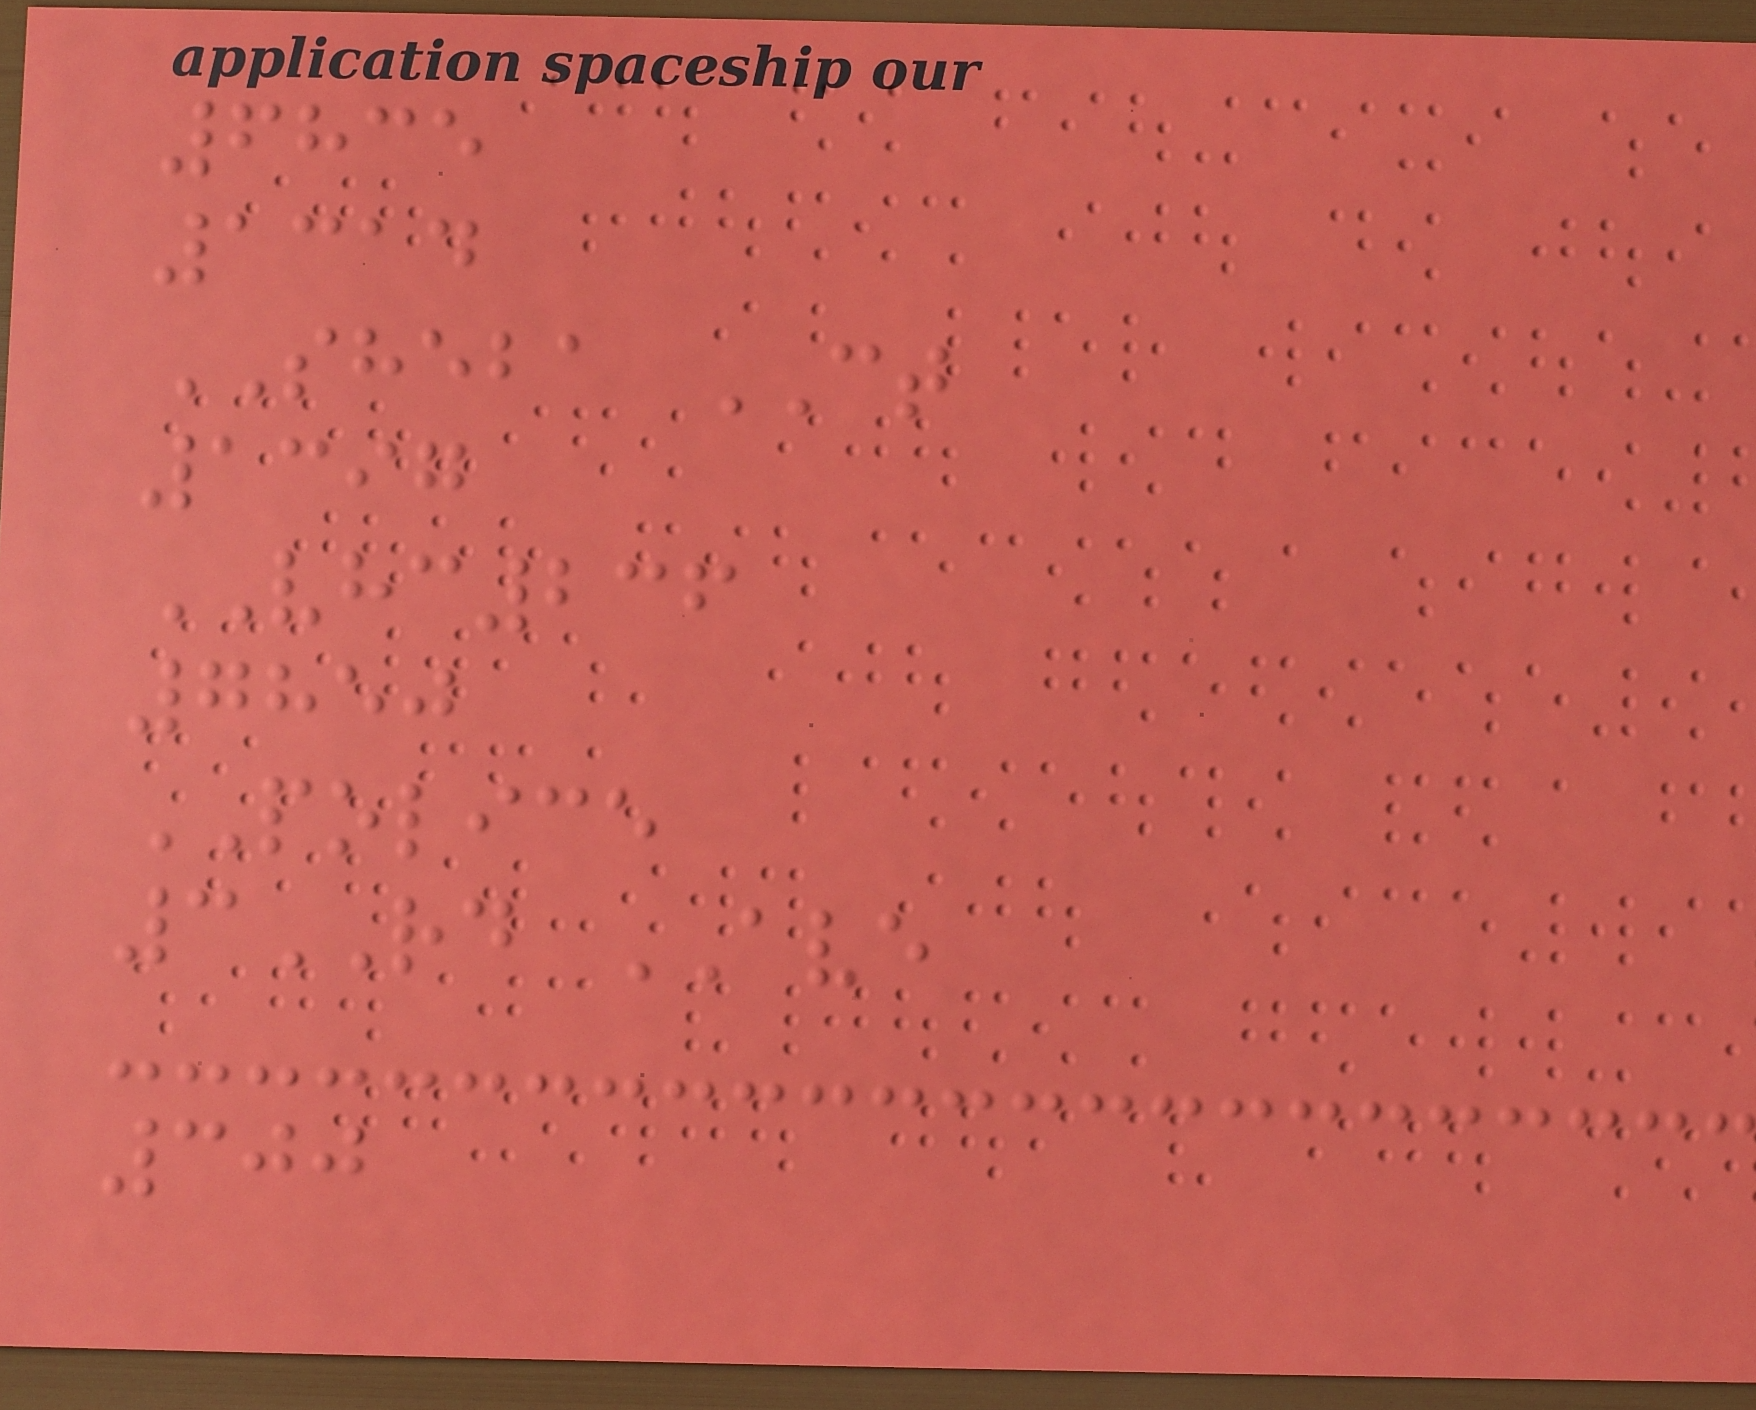6835
1314
SHEBA CT
1397
VHC236
7850
POLICE
3RD AVE
300
